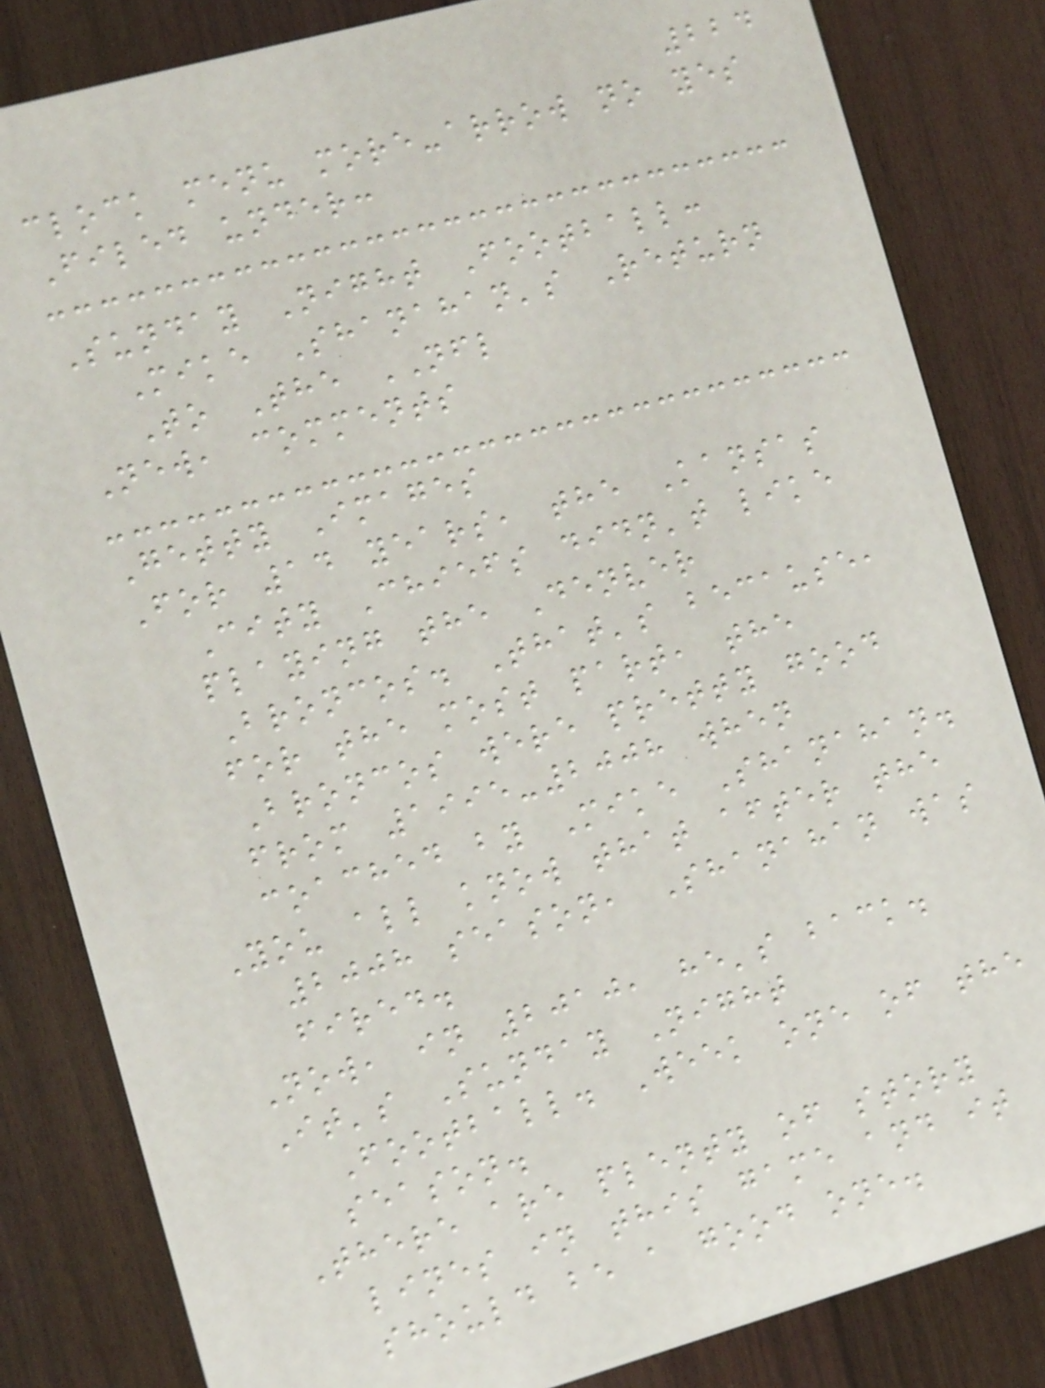224
clock menu more-arrow no yes
Filed under:
Sunday Night Football:
Mike Shanahan's Return
To The NFL
New, comments
Getty Images
For 14 years, the Kansas
City Chiefs didn't like
playing the Denver
Broncos. That's because,
for the most part, the
Broncos were pretty good
from 1995-2008 when
coached by Mike Shanahan.
You all know that after the
2008 season, Shanahan was
fired.
Now, in 2010, he's back.
It's Sunday Night
Football. Week one of the
season.
There are plenty of story
lines in this game and it
should be a good one.
